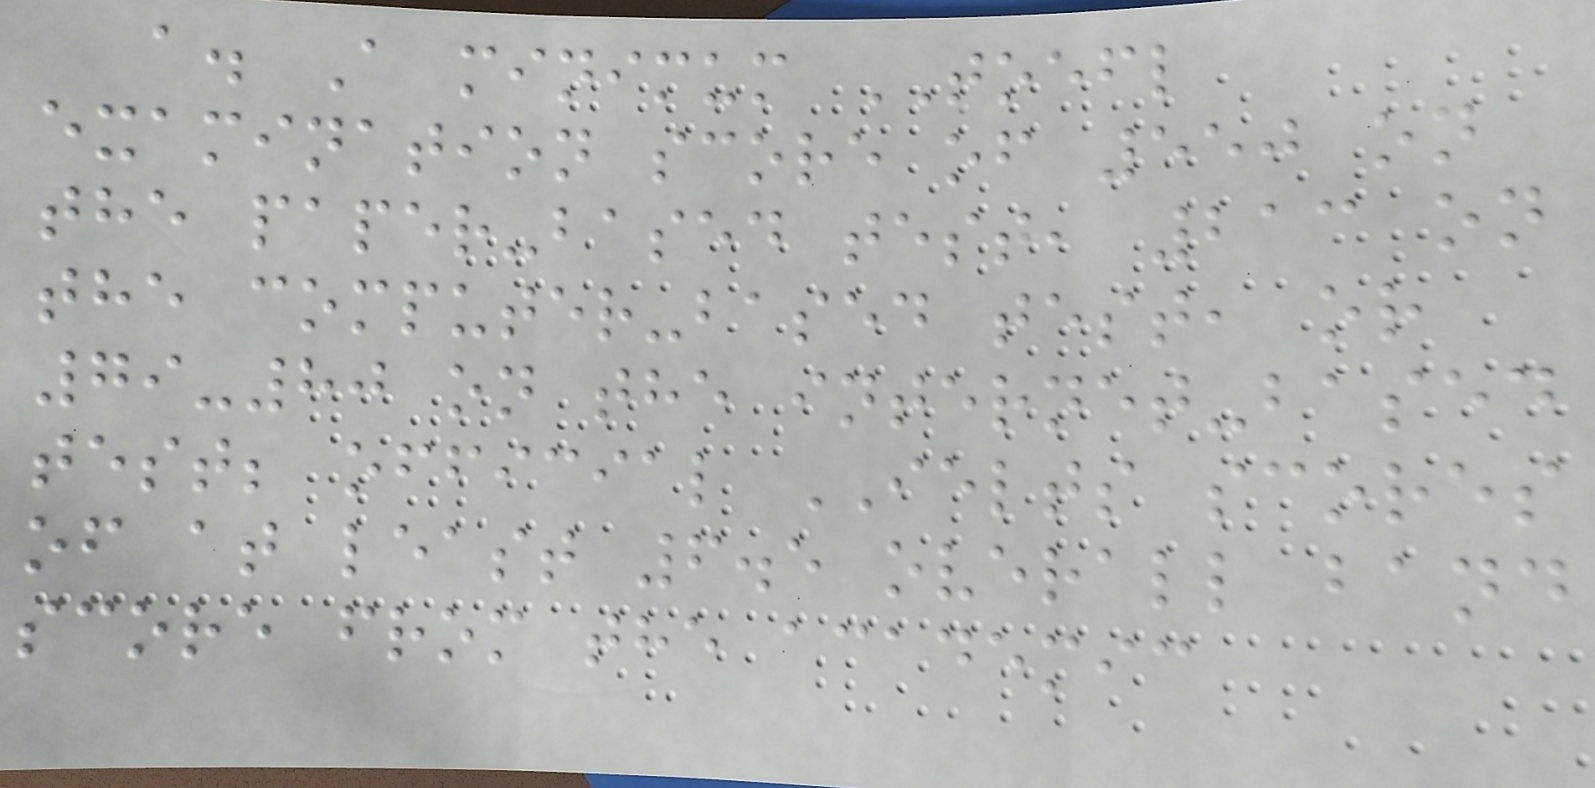a. A minimum TOEFL
examination score of 550 on
the paper-based test, 213 on
the computer-based test, or
79-80 on the internet-based
test; official IELTS scores
of at least 6.5 overall band
score from the academic
